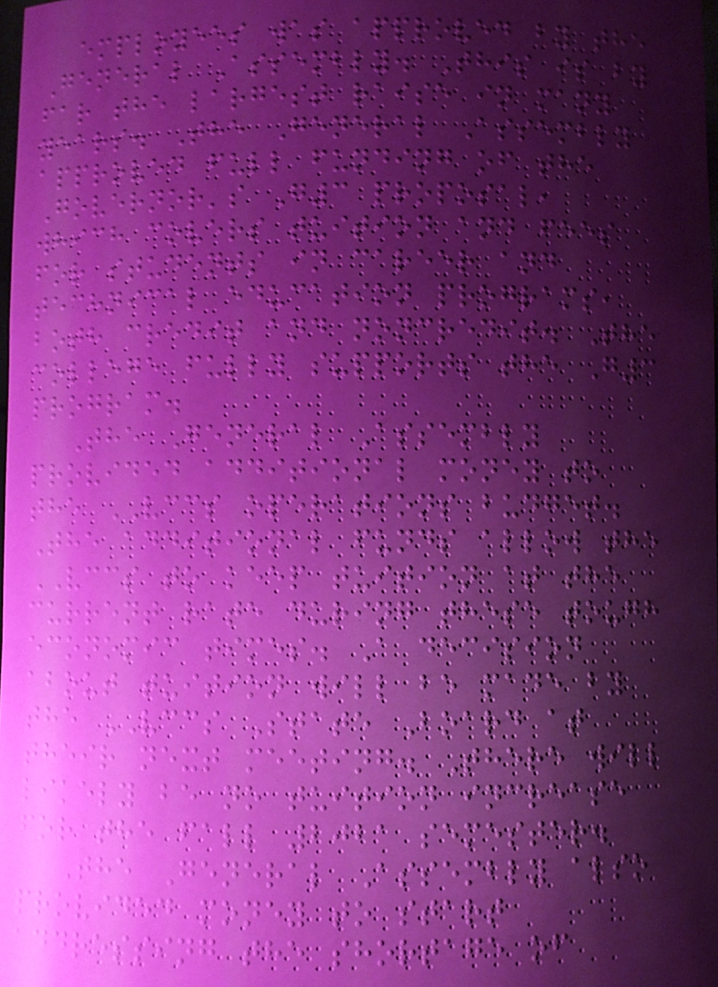employees was approved by the
General Assembly. This is by
far the largest raise in many
years. The General Assembly
approved full funding of the
Governor's G3 proposal,
which covers tuition and fees
for students in career and
technical education programs,
both credit and noncredit. The
college fully supports the G3
program.
The General Assembly
provided additional money to
the VCCS operations budget.
The additional funds allow the
VCCS to keep tuition at the
current rate during these tough
economic times. A decision
about tuition will be made by
the VCCS State Board at
their next meeting. There will
likely be no tuition increase
for the fall 2021 semester.
The General Assembly also
provided money to start
addressing the shortage of
